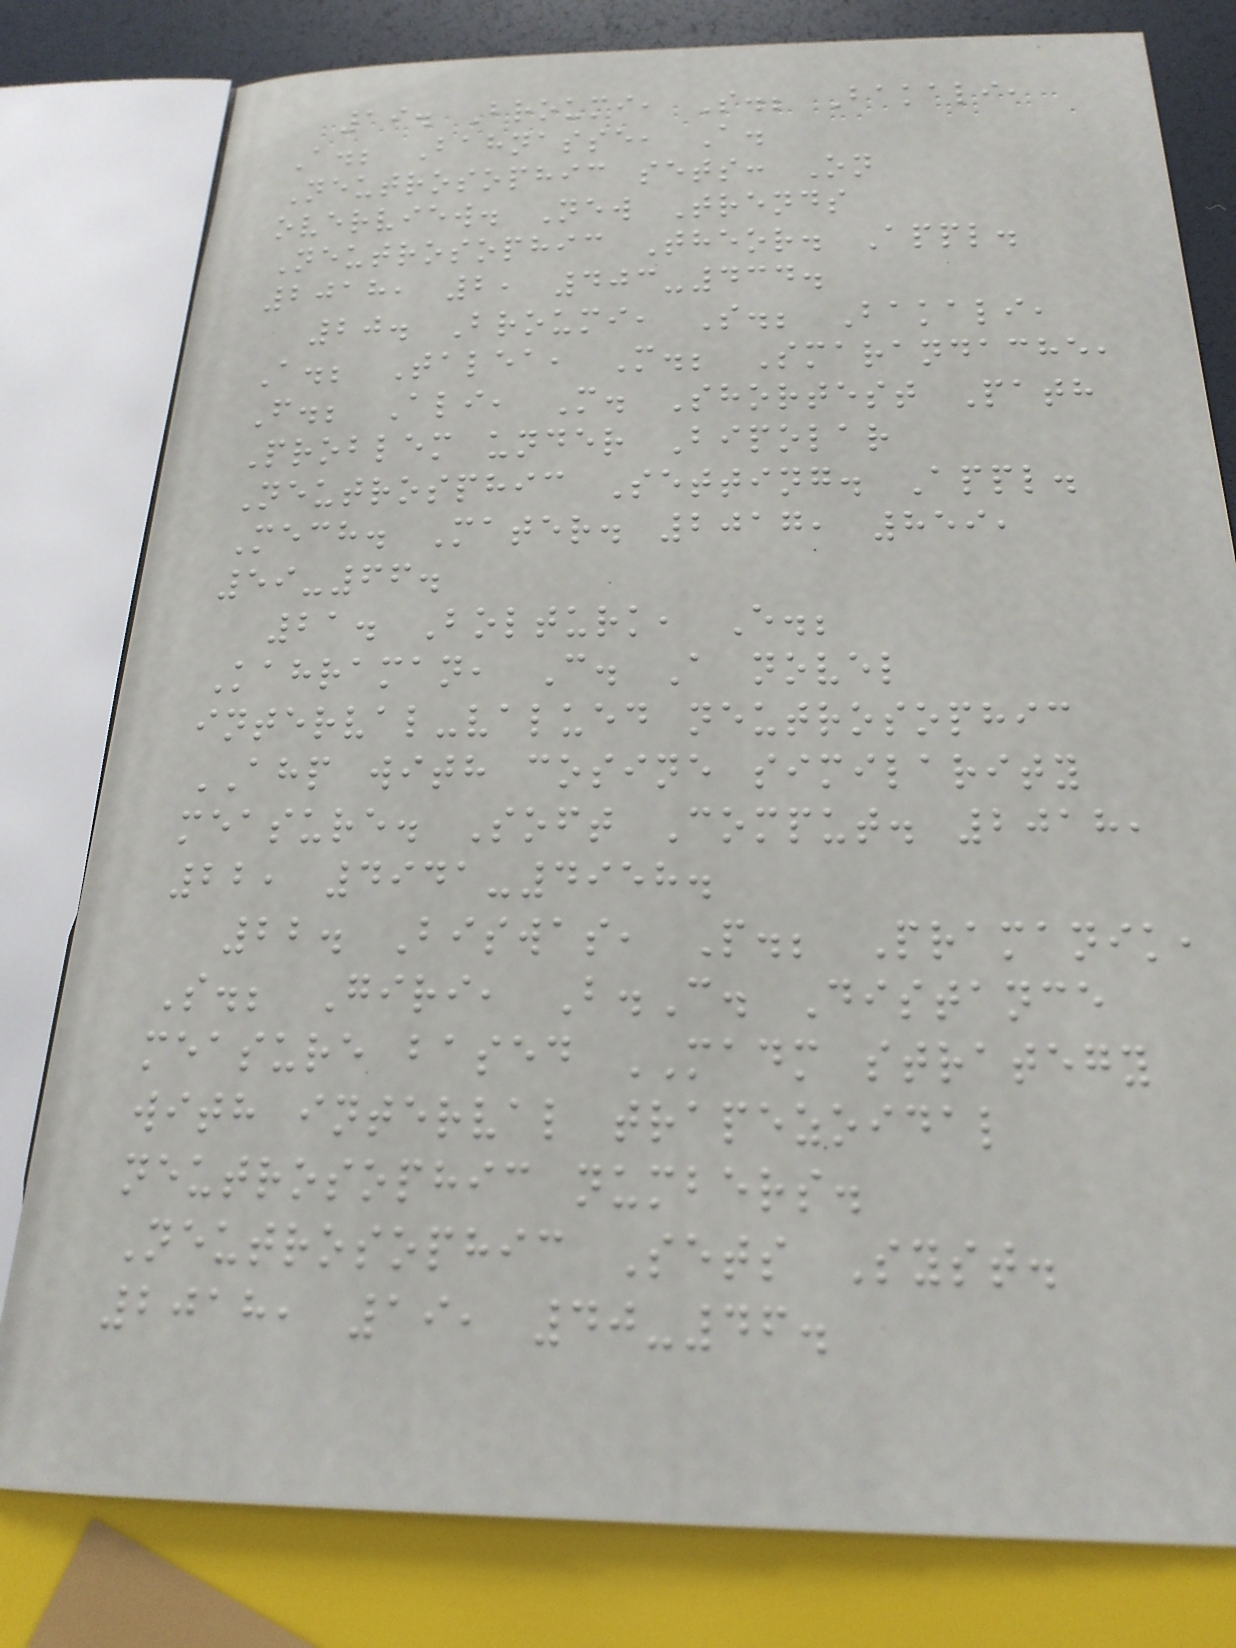19. Broumi, S.; Bakali,
A.; Bahnasse, A.
Neutrosophic sets: On
overview. New Trends
Neutrosophic Theor. Appl.
2018, 2, 403-434.
20. Broumi, S.; Bakali,
A.; Talea, M.; Smarandache,
F.; Ali, M. Shortest Path
Problem under Bipolar
Neutrosphic Setting. Appl.
Mech. Mater. 2017, 859,
59-66.
21. Bolturk, E.;
Kahraman, C. A novel
interval-valued neutrosophic
AHP with cosine similarity
measure. Soft Comput. 2018,
22, 4941-4958.
22. Biswas, P.; Pramanik,
S.; Giri, B.C. Distance
measure based MADM strategy
with interval trapezoidal
neutrosophic numbers.
Neutrosophic Sets Syst.
2018, 19, 40-46.
